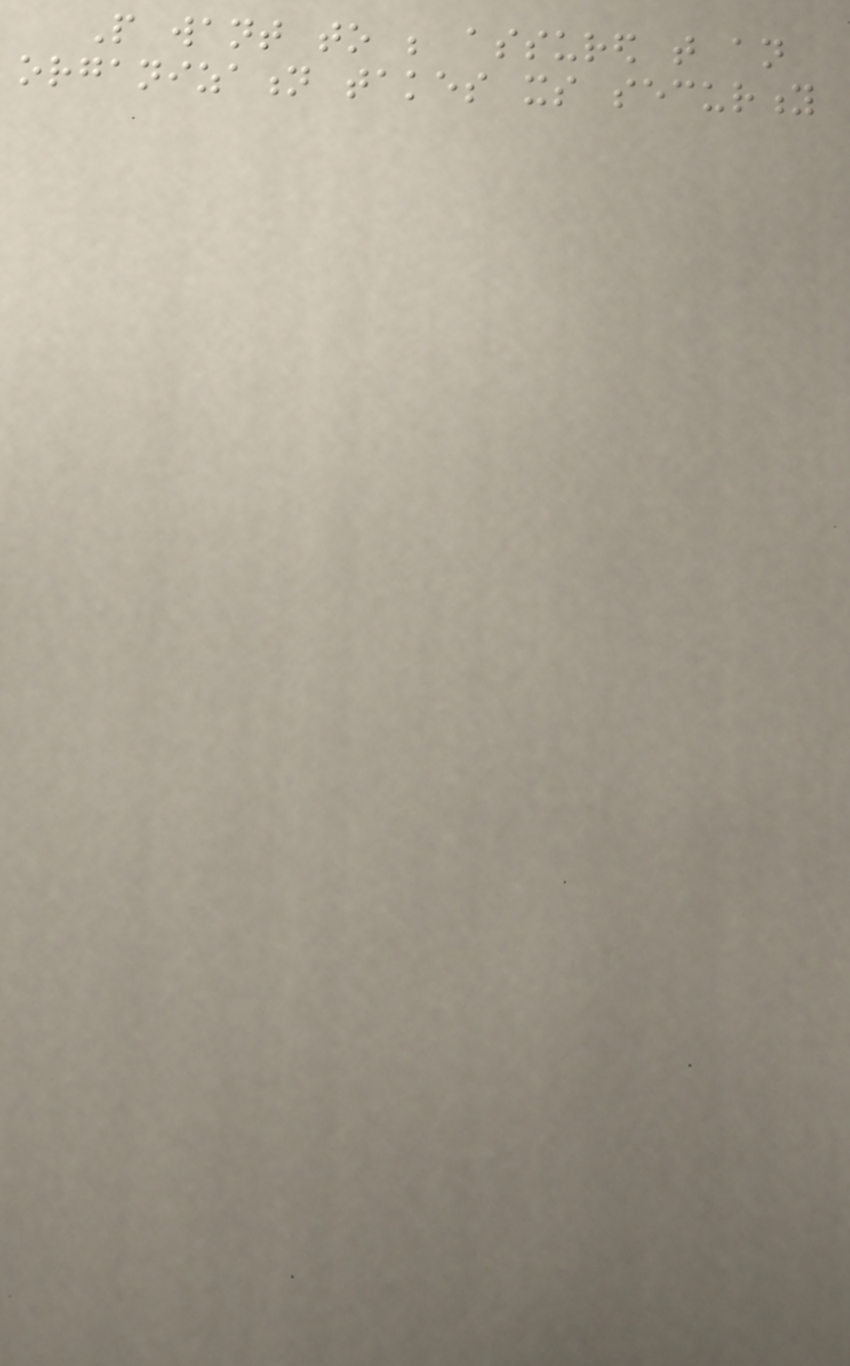People want to be assured that an
organization takes its security
